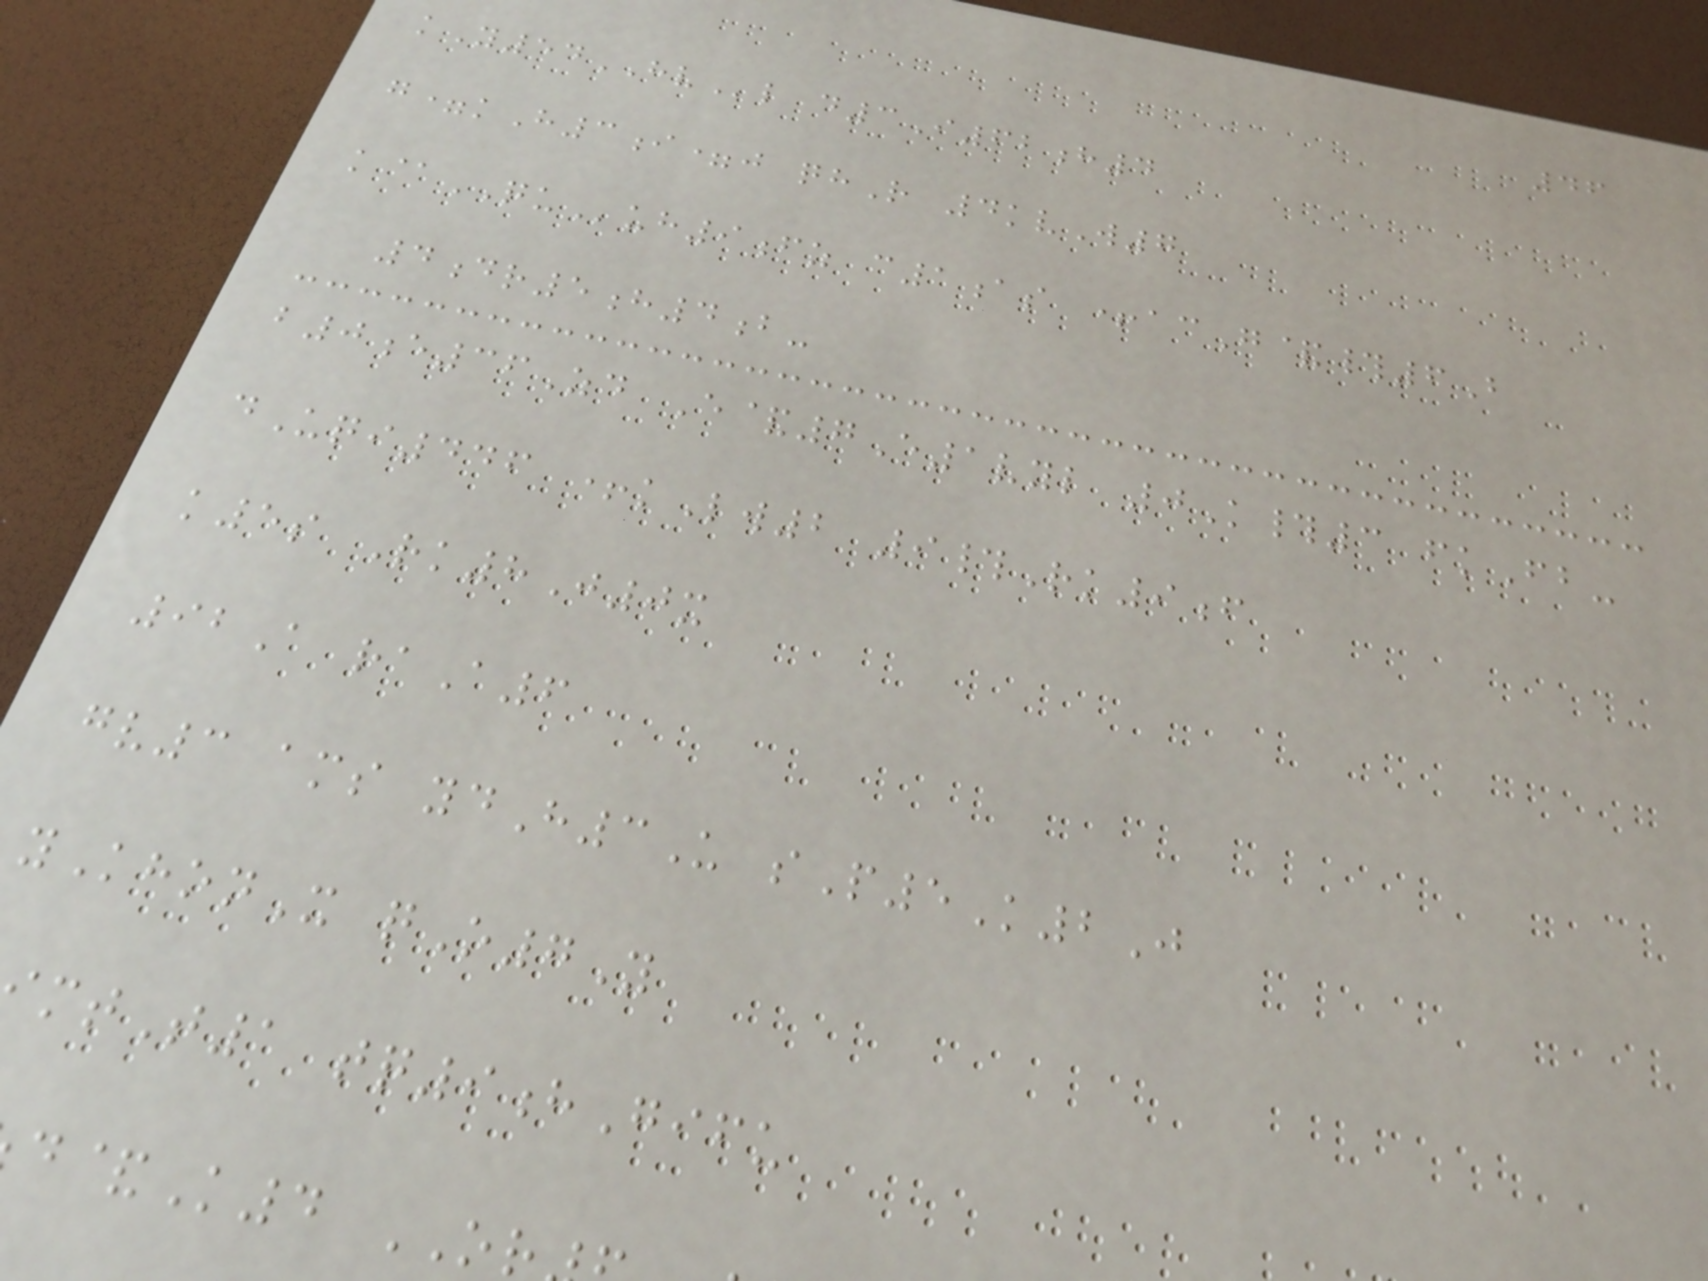46
kY54HVl d3I62h4
g=kH3i=j qhR 4kvW7
k@QUuh9fz c1as +acG&#6B
4dr5h4b-
b0e36Zd E&7E1vyl 0K#3 fkFb-
dUqi446 +kLw2 9#Rk9f
k5s Rk8J0x
92A raA6
gv3 ams ydH3U sP5K2J
yKhonX qO7Y
mtT1 tq9hGifu
&K4 OR
